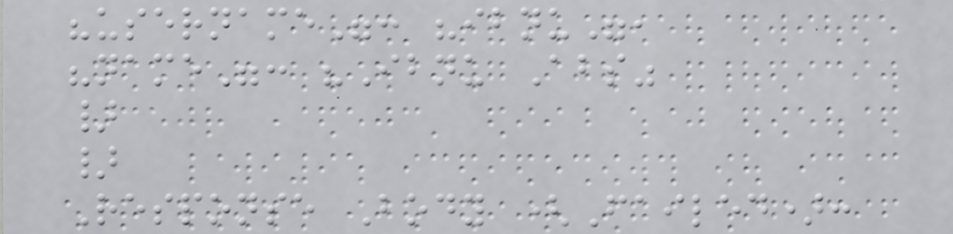"username": "ibnu",
"name": "Ibnu Abs"
}
}
Response Body (Failed):
